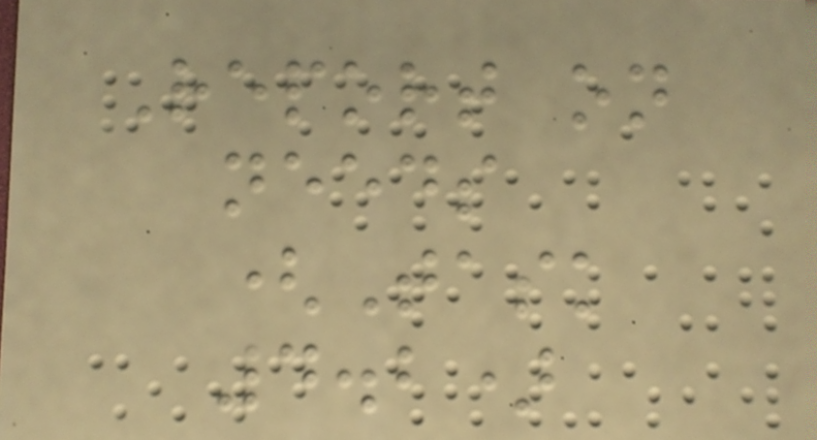Report on
needs
(Task
4.2)
